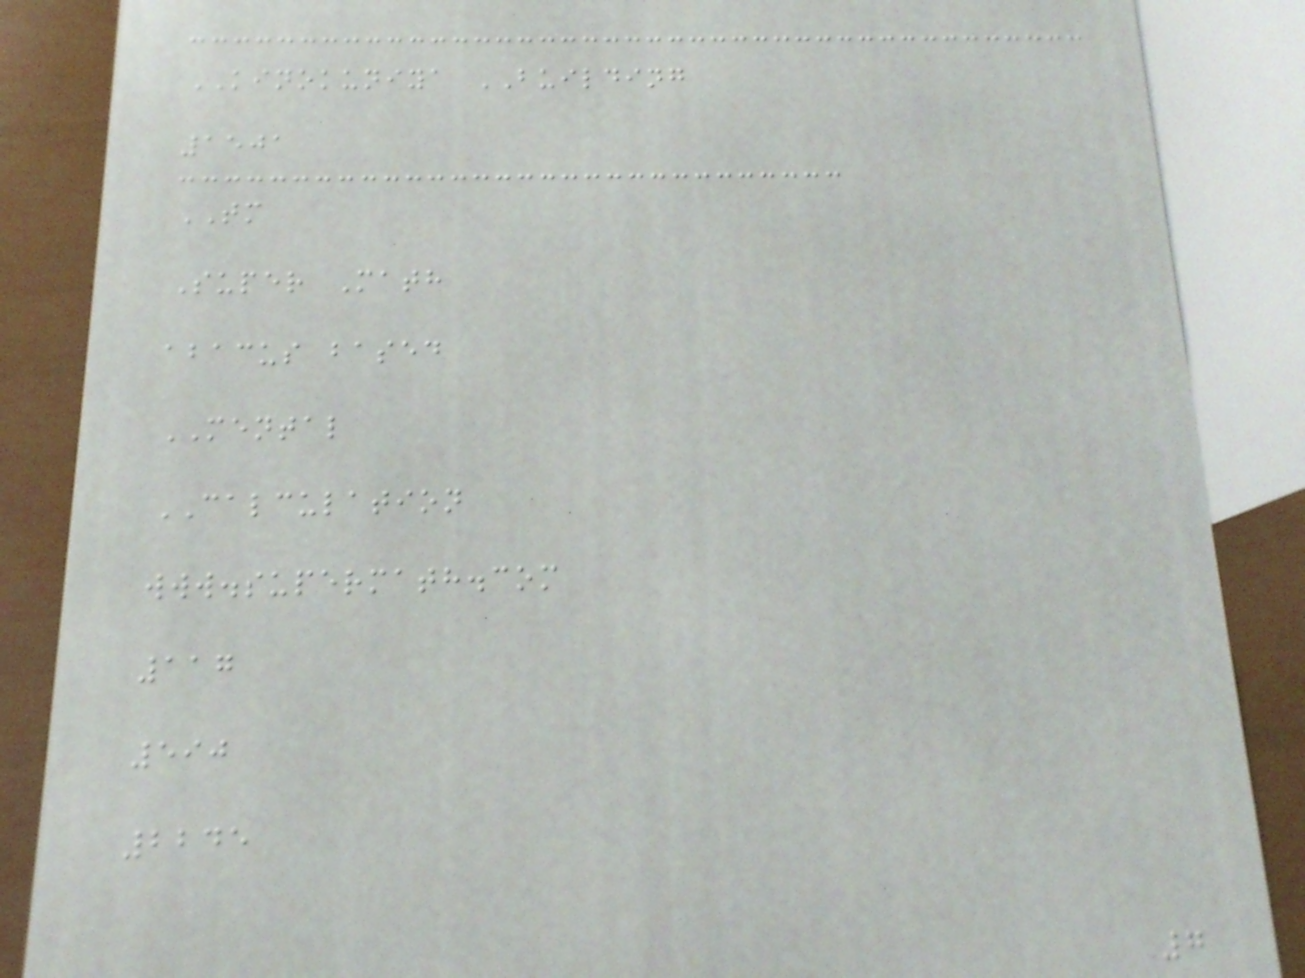KINOKUNIYA BUILDING
1501
TM
Super Math
abacus based
MENTAL
CALCULATION
www.supermath.com
117
590
2245
7
